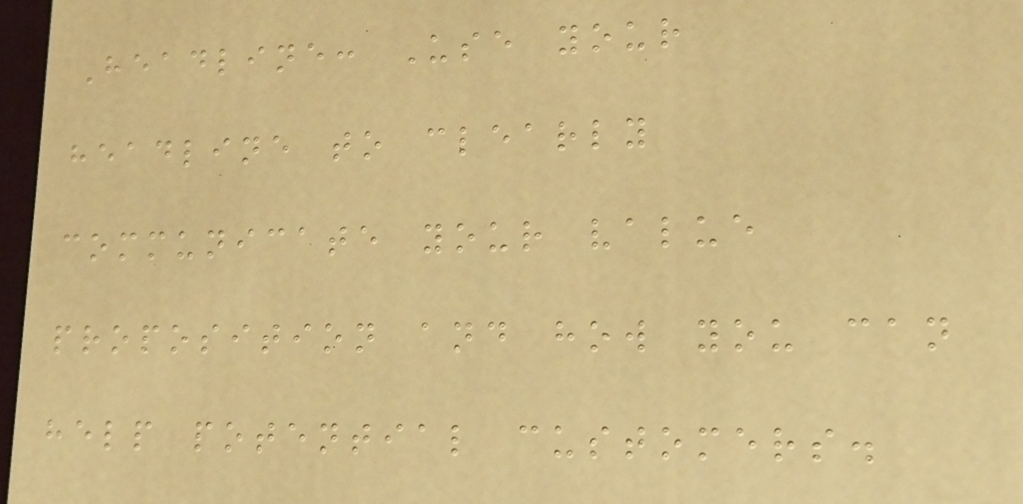Headline: Use your
headline to clearly
communicate your value
proposition and how you can
help potential customers.
